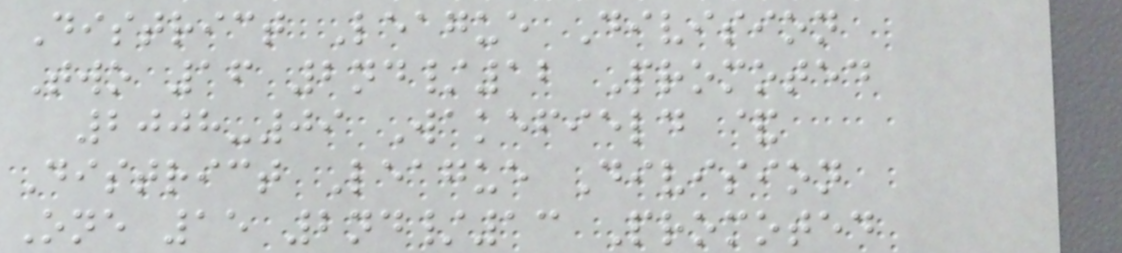District League Division
Two 16 2nd/12 Promoted
2008-09 Wakefield &
District League Division
One 15 2nd/13 Promoted
